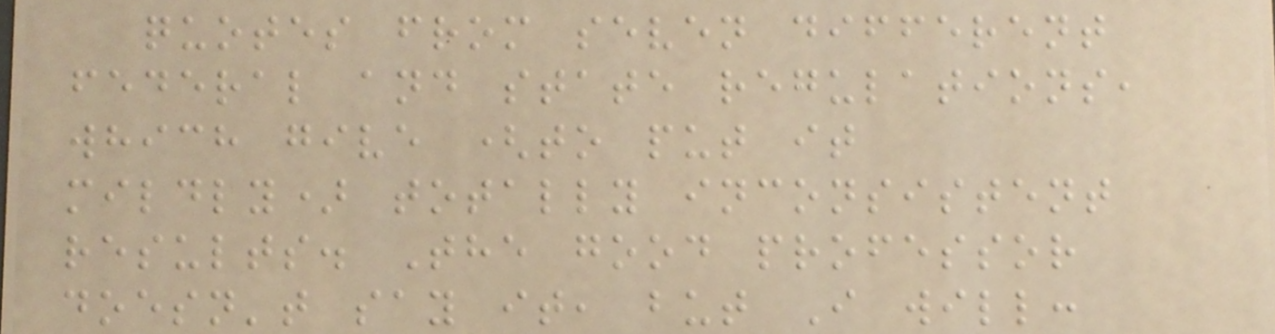quotes from seven different
federal and state regulations,
which give (to put it
mildly) totally inconsistent
results. The good professor
doesn't say it, but I will:
